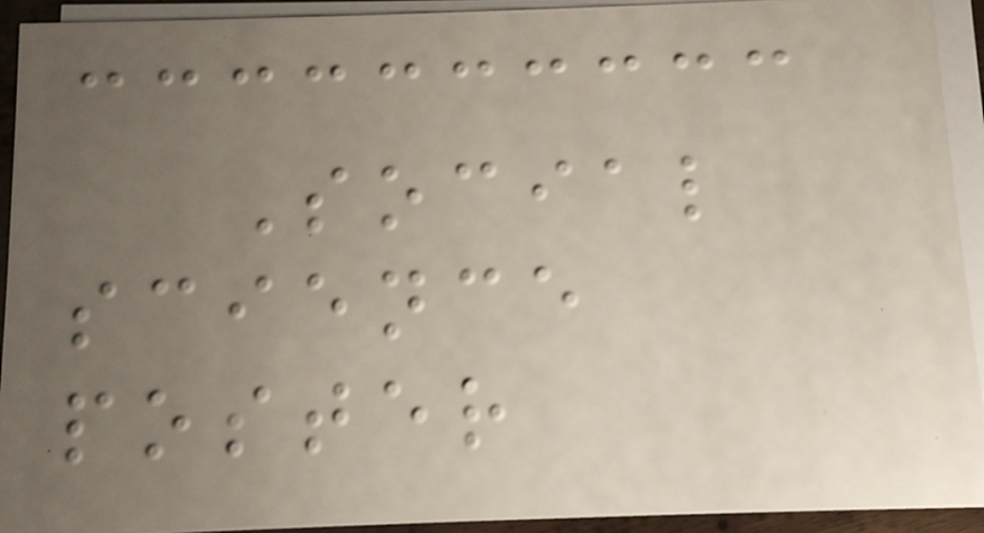Social
science
poster
